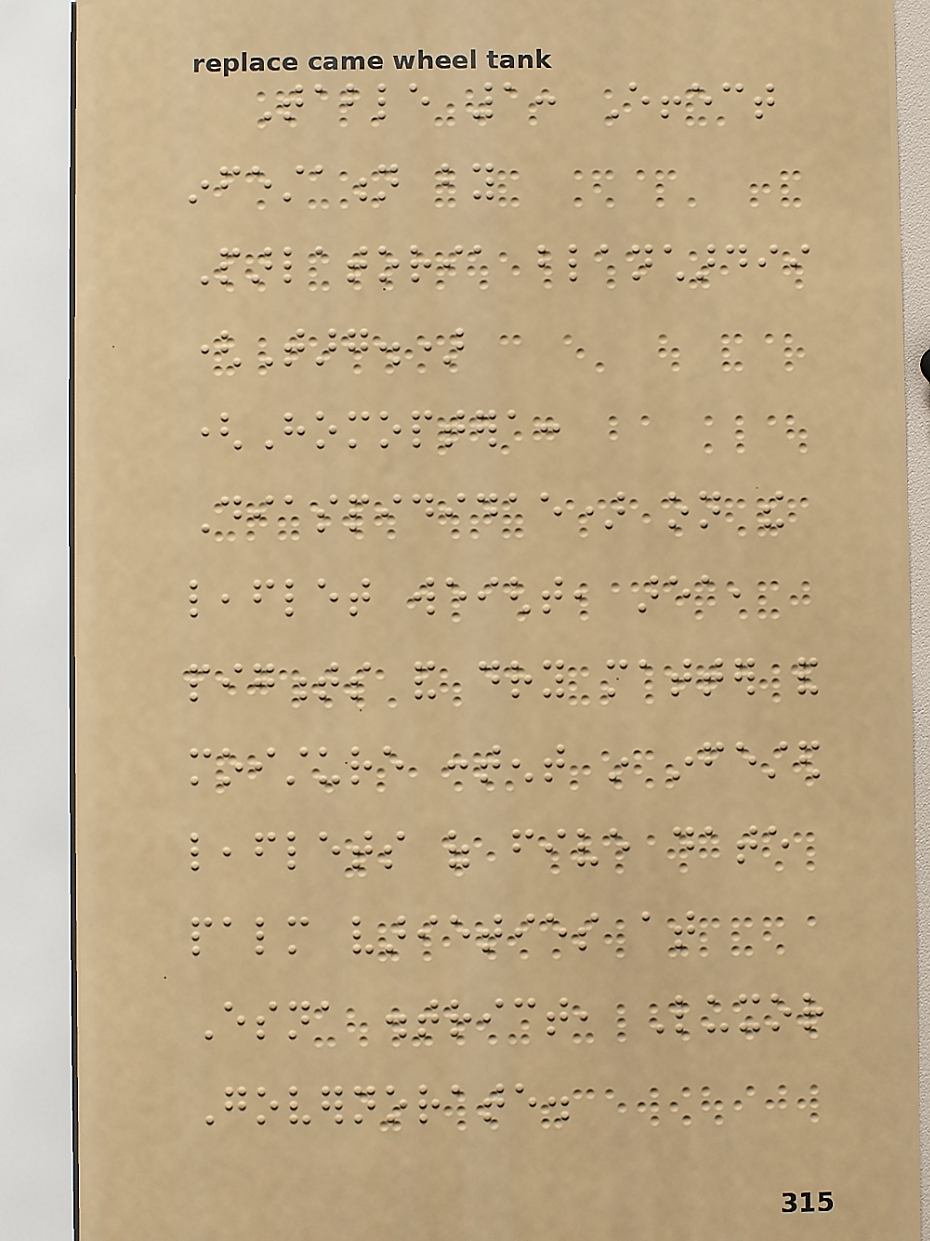Table 1: Effect
infestation by
Parlatoria blanchardii
(Targ.)
(Homoptera:
Diaspididae) on the
leaflet weight, area,
pigments and dry matter and
moisture content in infested
leaflets of five date
palm varieties at
Esna district, Luxor
Governorate.
